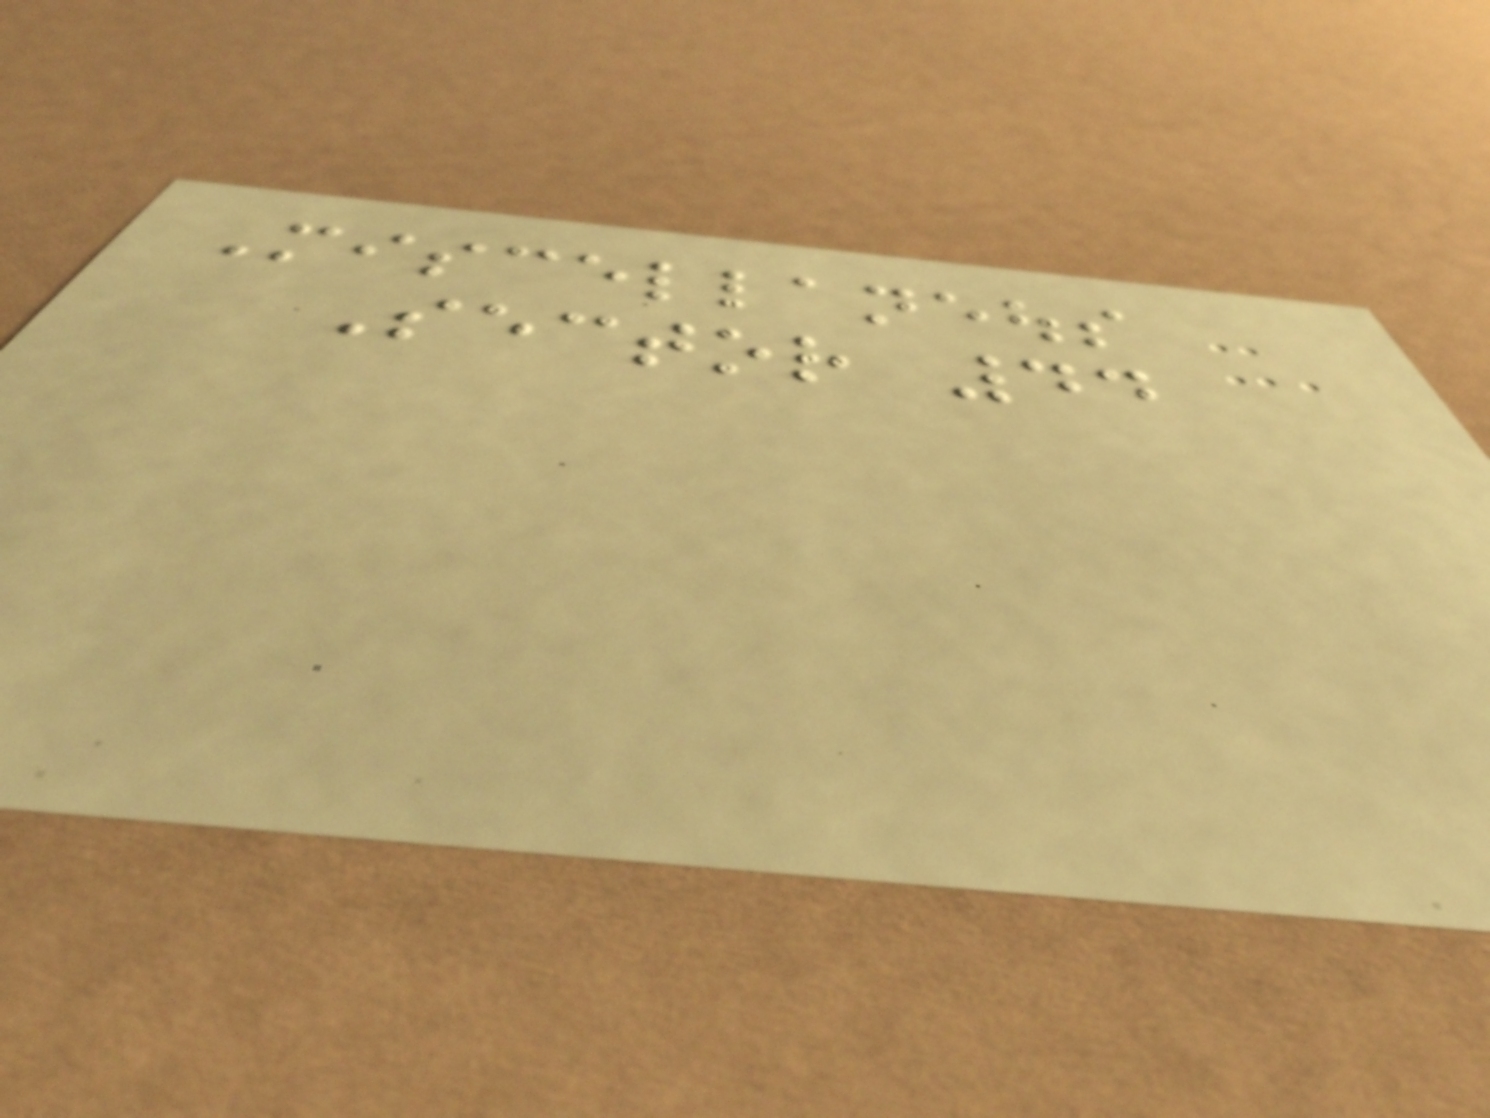Miscellaneous
Sector 44
